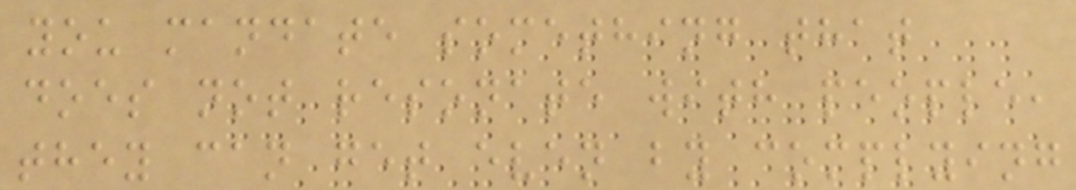you mandate something that
does not resonate with people,
they can get even by complying
